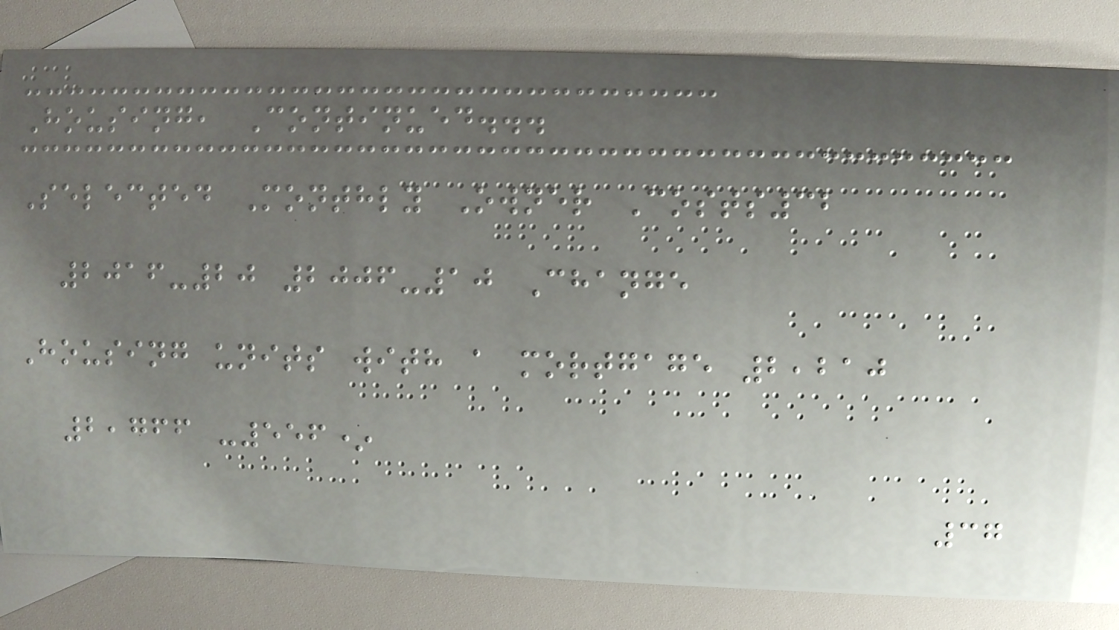Housing, Continued...
Selected Monthly Owner Costs32
2016-20 2006-10 Change
Housing units with a mortgage 2,210
2,766 -556*
37
